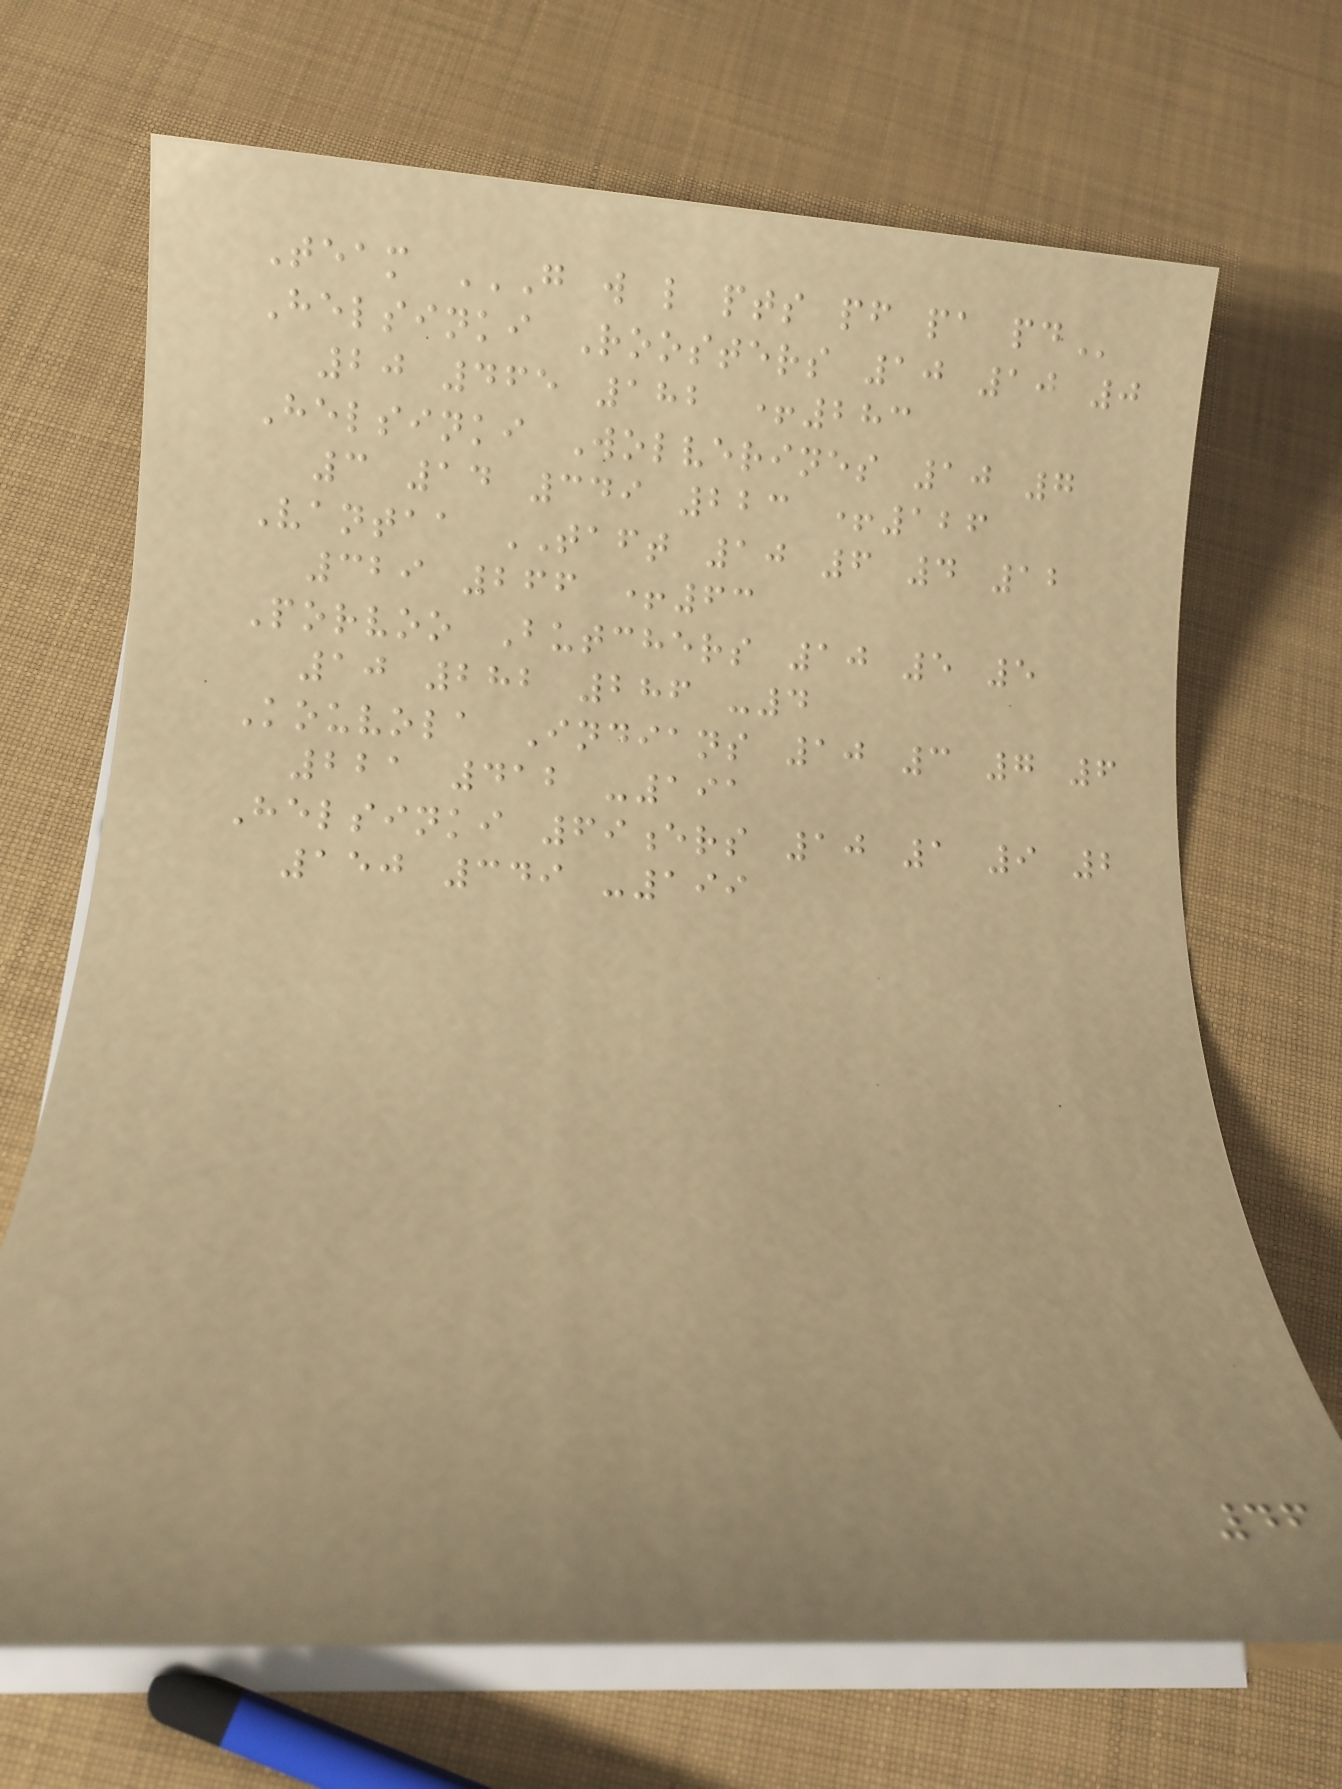Team G W L PTS PF PA PD
Helsinki Roosters 10 10 0
20 465 182 +283
Helsinki Wolverines 10 7
3 14 349 223 +126
Vantaa TAFT 10 6 4 12
329 266 +63
Porvoo Butchers 10 5 5
10 282 286 -4
Kouvola Indians 10 3 7 6
221 412 -191
Helsinki 69ers 10 1 9 2
150 349 -199
46
